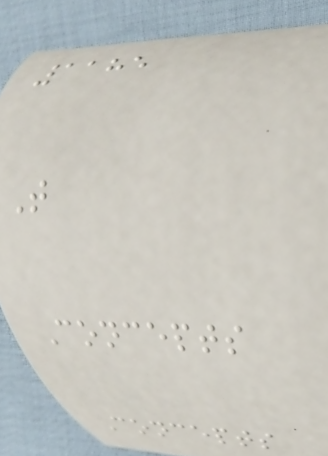1185
T
Concepts
Concepts
